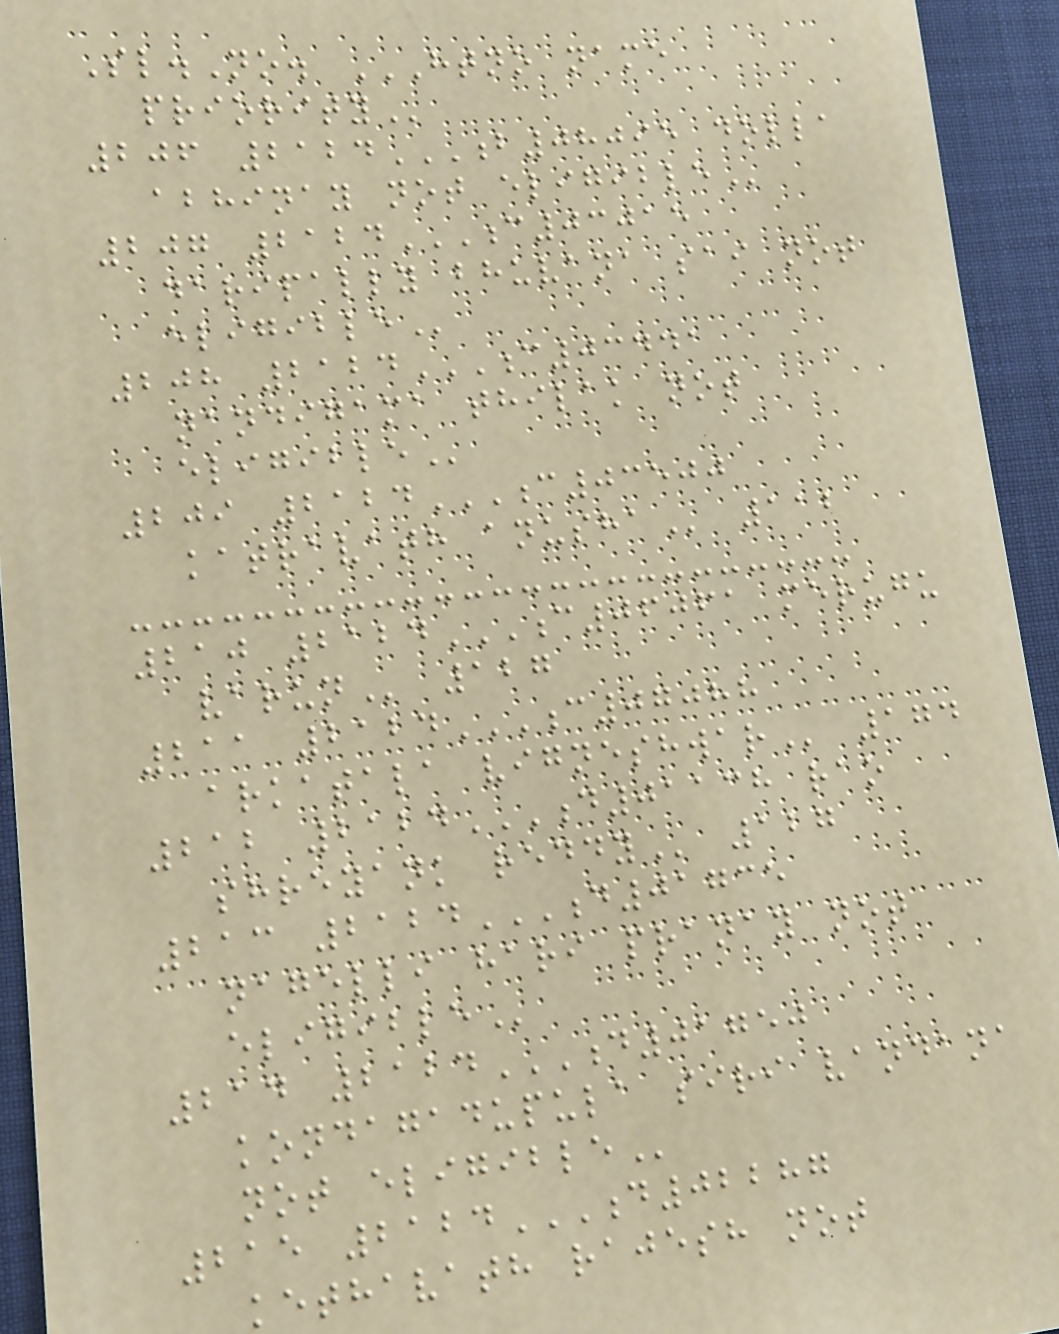Sl.No. HTNO NAME
PRIORITY
206 2124B08095 DOLLA
ABHINAY NOT ELIGIBLE
207 2124C03015
DARIPALLY BHUVANA SAI NOT
ELIGIBLE
208 2124C03441
NANDIGAMA THILAK NOT
ELIGIBLE
209 2124C03500
KATRAVATH ANUSHA 112
210 2124C06061 MERUGU
VARUN 127
211 2124C07088
ARKATALA VIGNESHWAR 174
212 2124D01138 RAO
SHREYANK REDDY 127
213 2124D01735
NAGELLI HARI PRANAY NOT
ELIGIBLE
214 2124D01750
KONDAGADUPULA SIRI VANDANA
NOT ELIGIBLE
215 2124D02287
KETHAVATH RAJESH NOT
